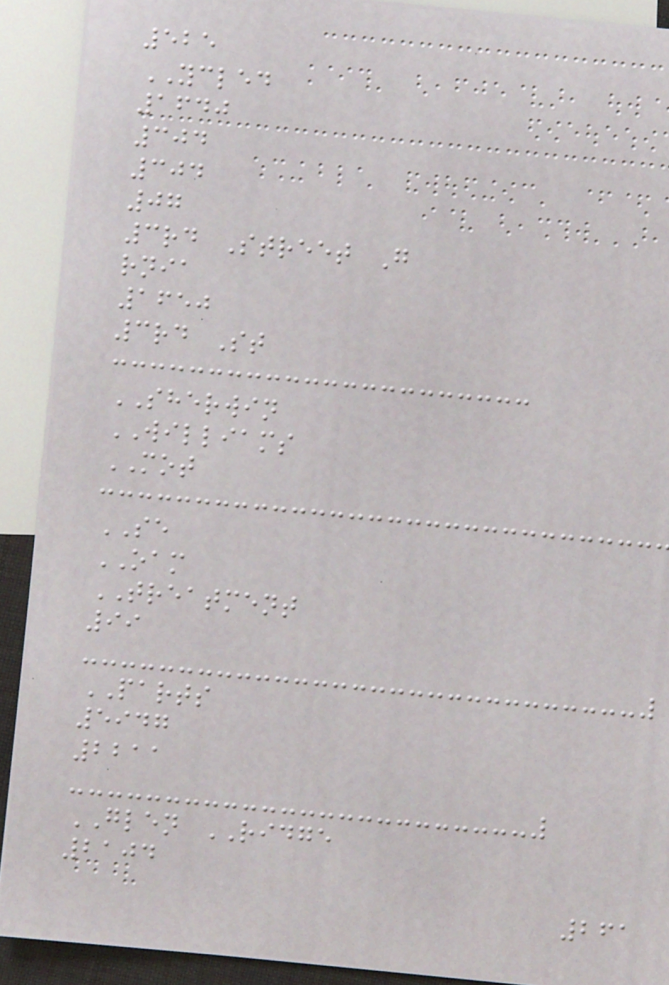525
YCLED
1640
304
304
07
3rd Street G
rnia
1650
3rd St
SHERWIN
WILLIAMS
MOT
SE
OAM
TREATMENT
99
PARTS
5947
2211
GLEN RIDGE
2104
261
